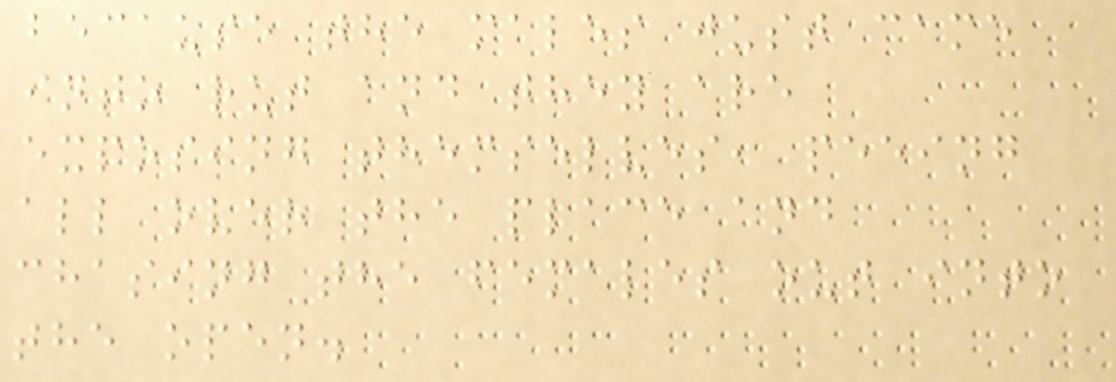because the males just came
into rut and they are
exposing themselves, peeing
all over the place and
chasing the females out into
the open.
